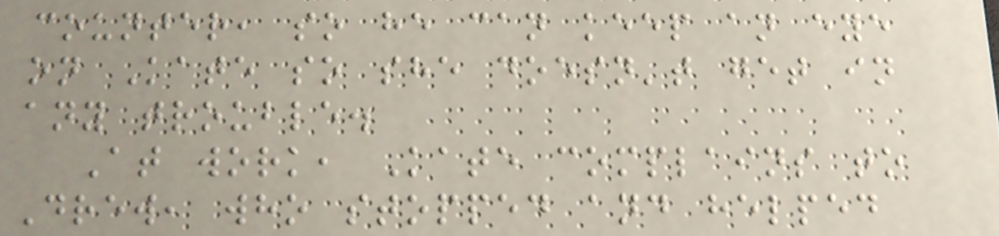counter, so he can keep an eye
on Kate so she doesn't get in
any trouble.
At work, Kate complains to
Drew, who stopped and helped
